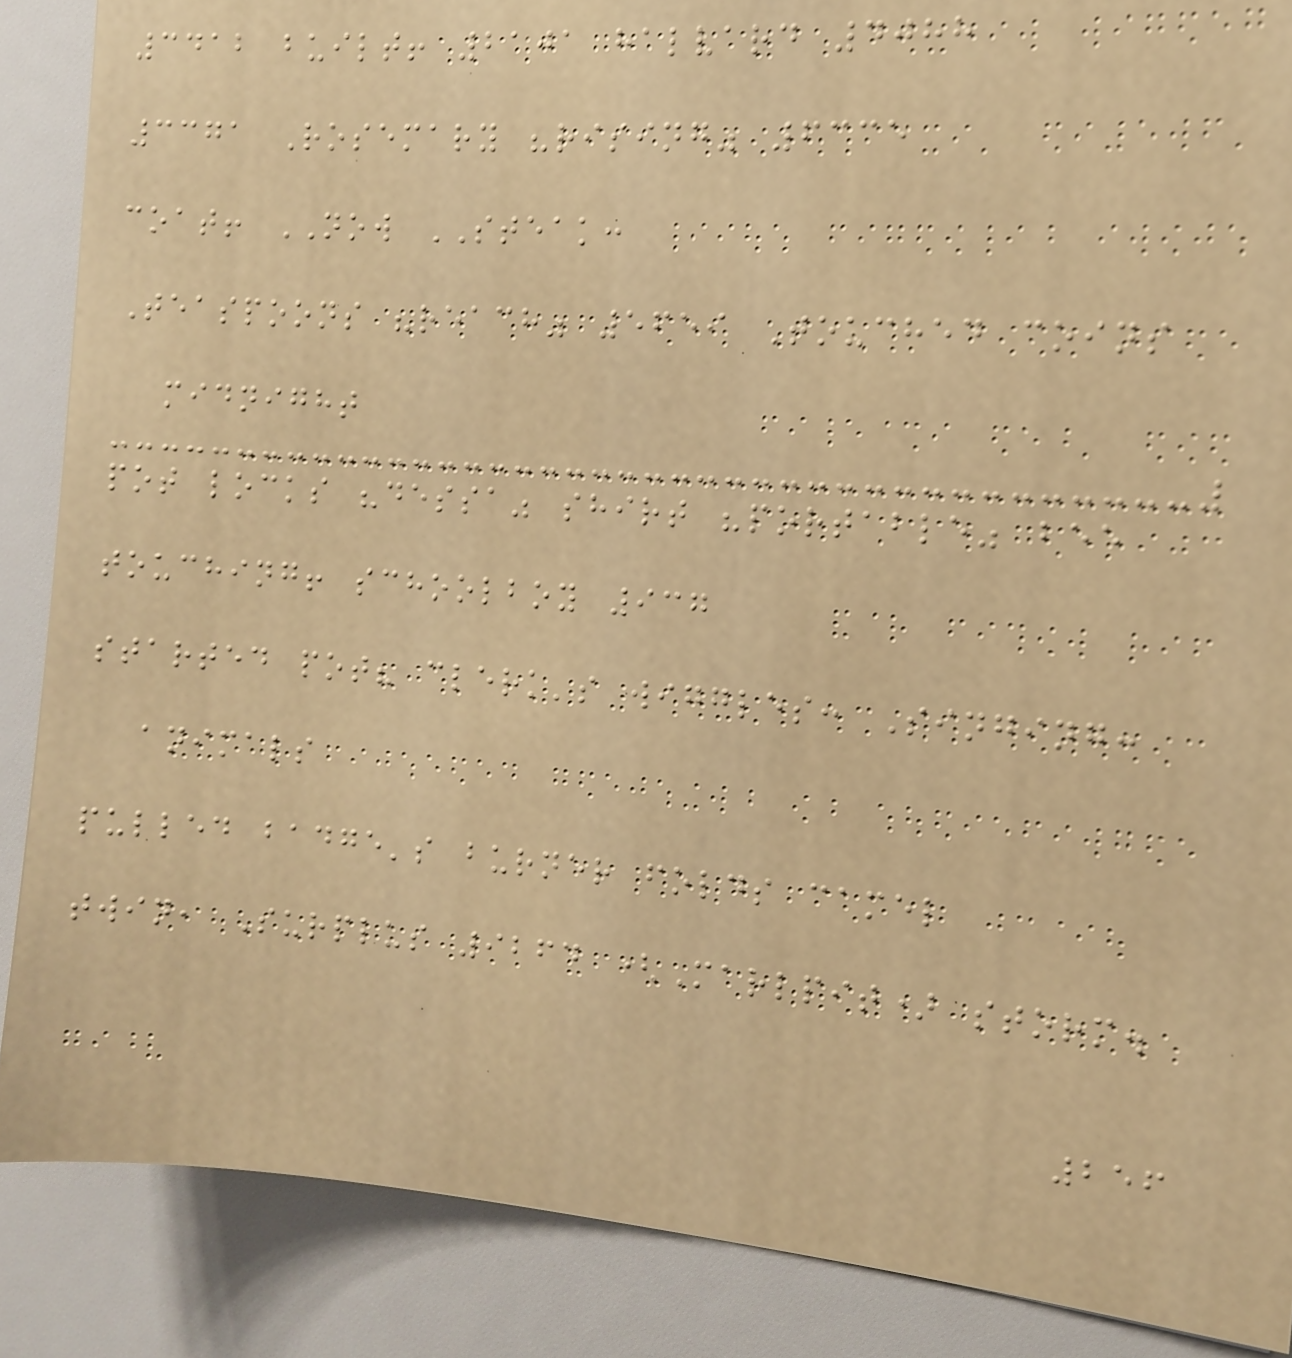3412 built! 2101 halvard 4088
3371 Rosemary "rising" 6335
coat! NOW STEAK:
Teaspoons "reach" 5659 Touched coins
midnight
pot locks "dessa" shirt "portable" bee
touching! schoolboy 937
started pot? clerk's wiggles: Singing:
animals
pulled badge's burner folds camel
twin, Surplus 9264 (Marlpit) storm.
256
